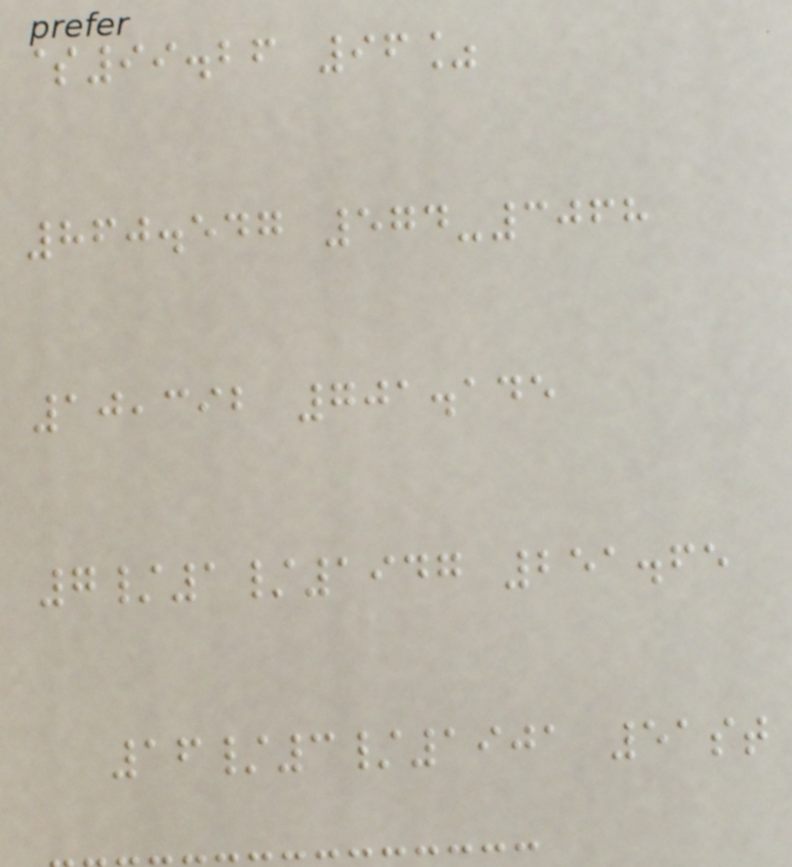$99.26 96%
860.547 574-3068
10,392 701.145
7/1/1947 251.65
16/3/1901 51st
